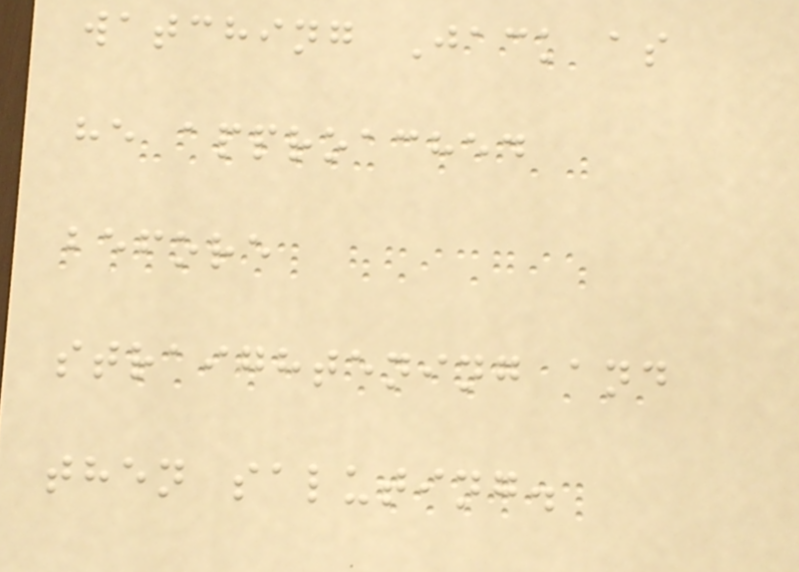watching Jack as
he approached
before
straightening and
then saluting.
